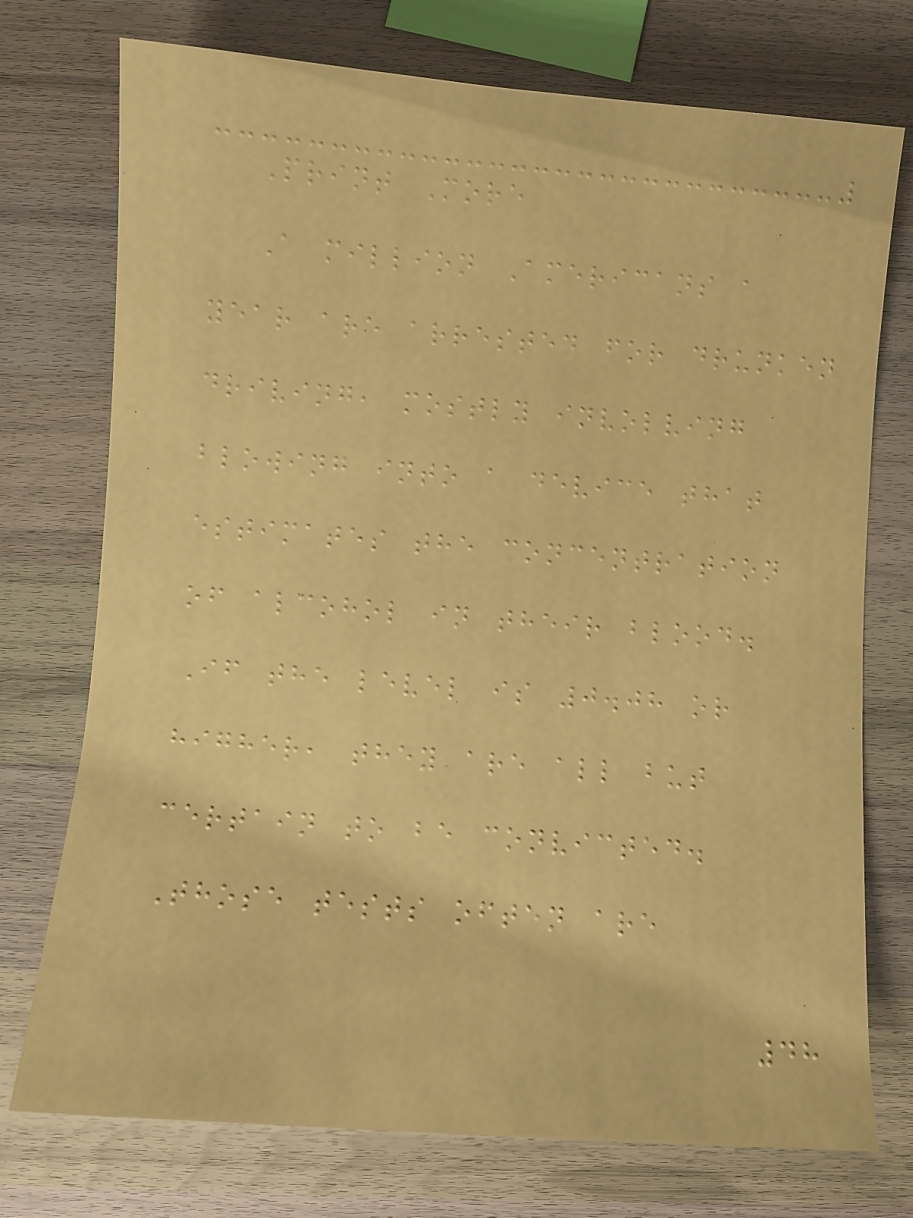Print More
A million Americans a
year are arrested for drunken
driving, mostly involving
blowing into a device that
estimates the concentration
of alcohol in their blood.
If the level is 0.08 or
higher, they are all but
certain to be convicted.
Those tests often are
48
